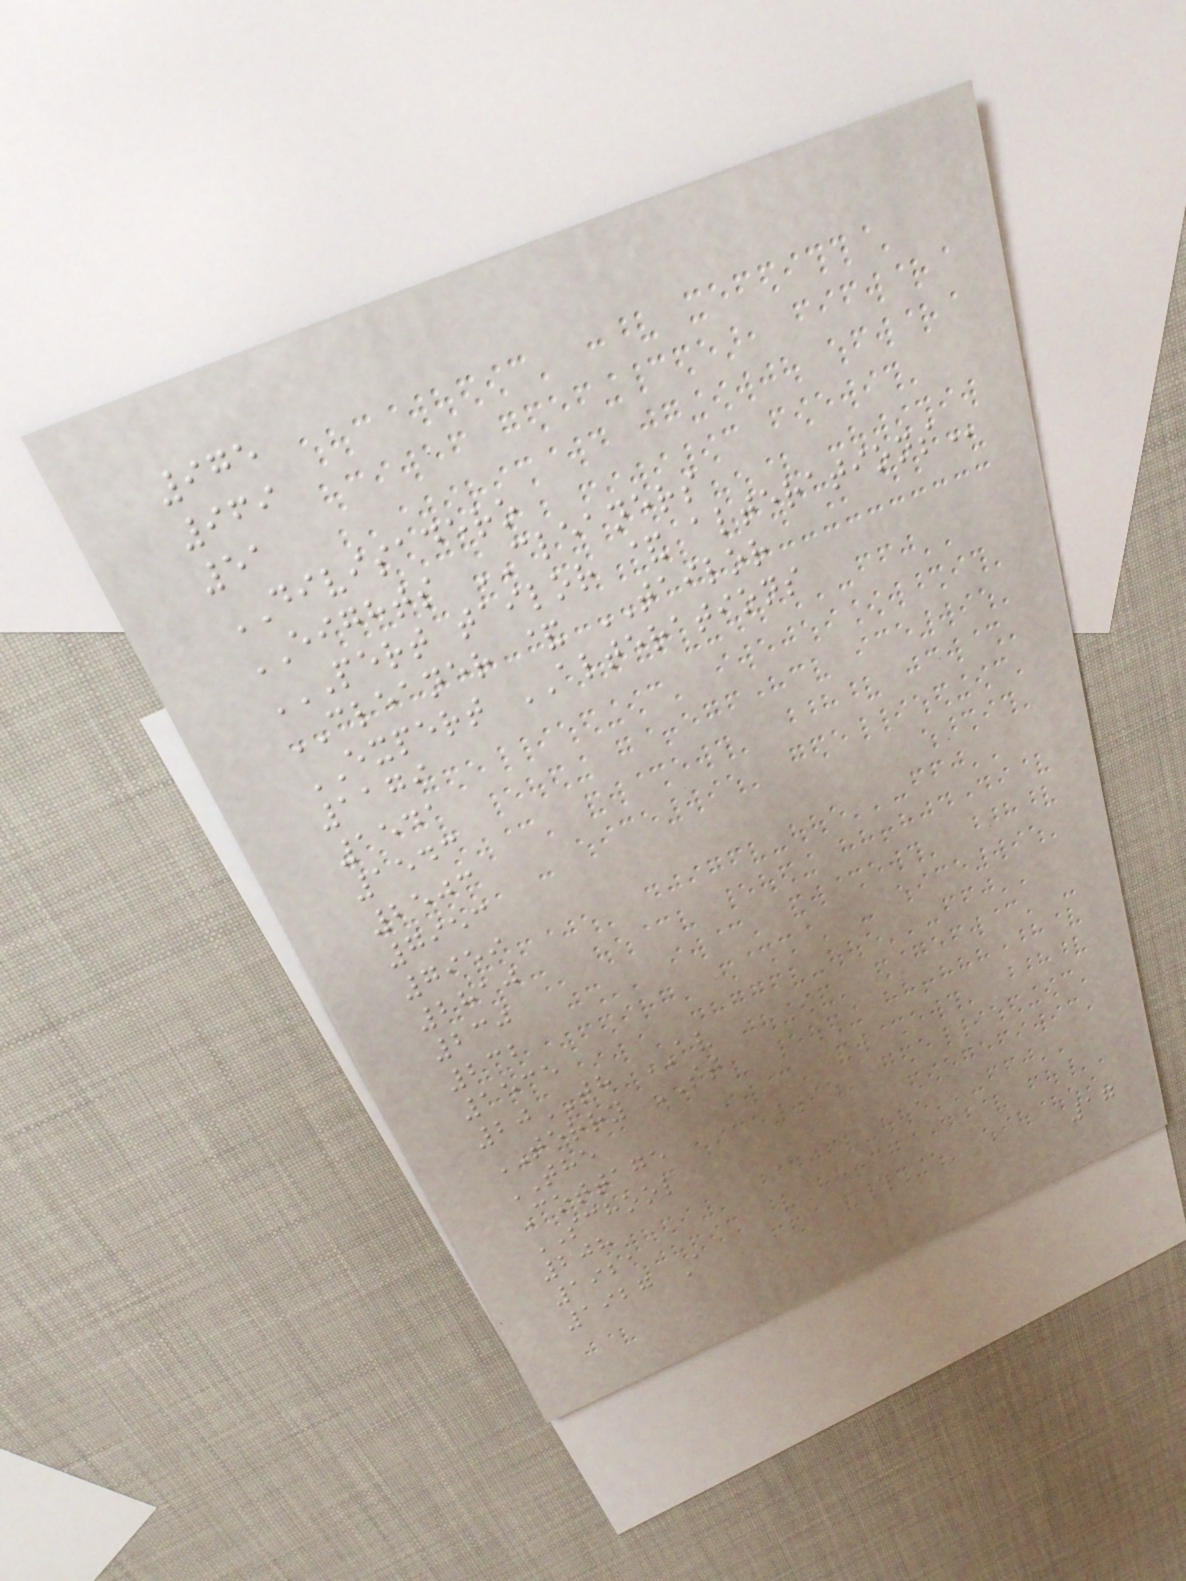975
969
51
DIVISADERO
EIGHTS CLEANERS
PERT TAILOR & ALTERATIONS
CLEANER & TAILOR
EXPERT ALTERATIONS
1179
1541
1543
2503
7953
7959
2810
230
232
1535
20TH AV
TERRY ST
THE
Cottage
SCHOOL
208
1921
1927 A
17
